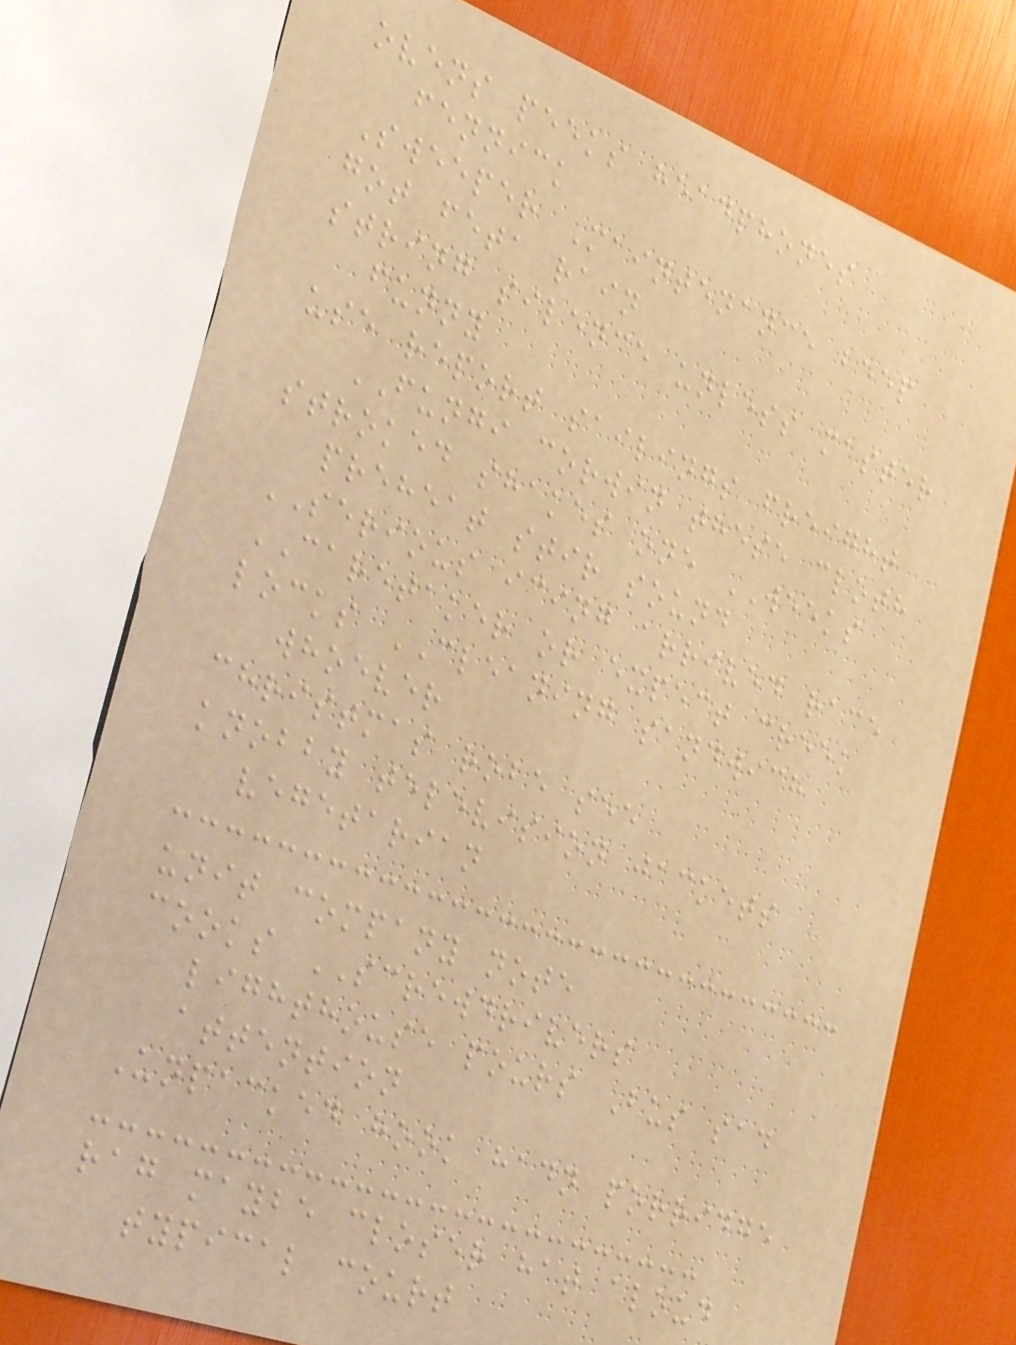ovens peeks headphones
fennick
Sweeper Maintenance beep
got feta rain
string silence unless master
funny
use report sailings freight
FUNGI corwin these cloth
stroked shakes one WEEKS
preheat stir sound
SERIOUS icing arrived race
CARETAKER or expect creek
locks CLEANING sandwich
whoever
christmas robe see
knobby television jackets
vegetarian
unit company note
cooks SCREWDRIVERS
lighthouse pours Bus sad
attention
Unpacked hook hadn porridge
rag maybe closer hat aloud
typical court
